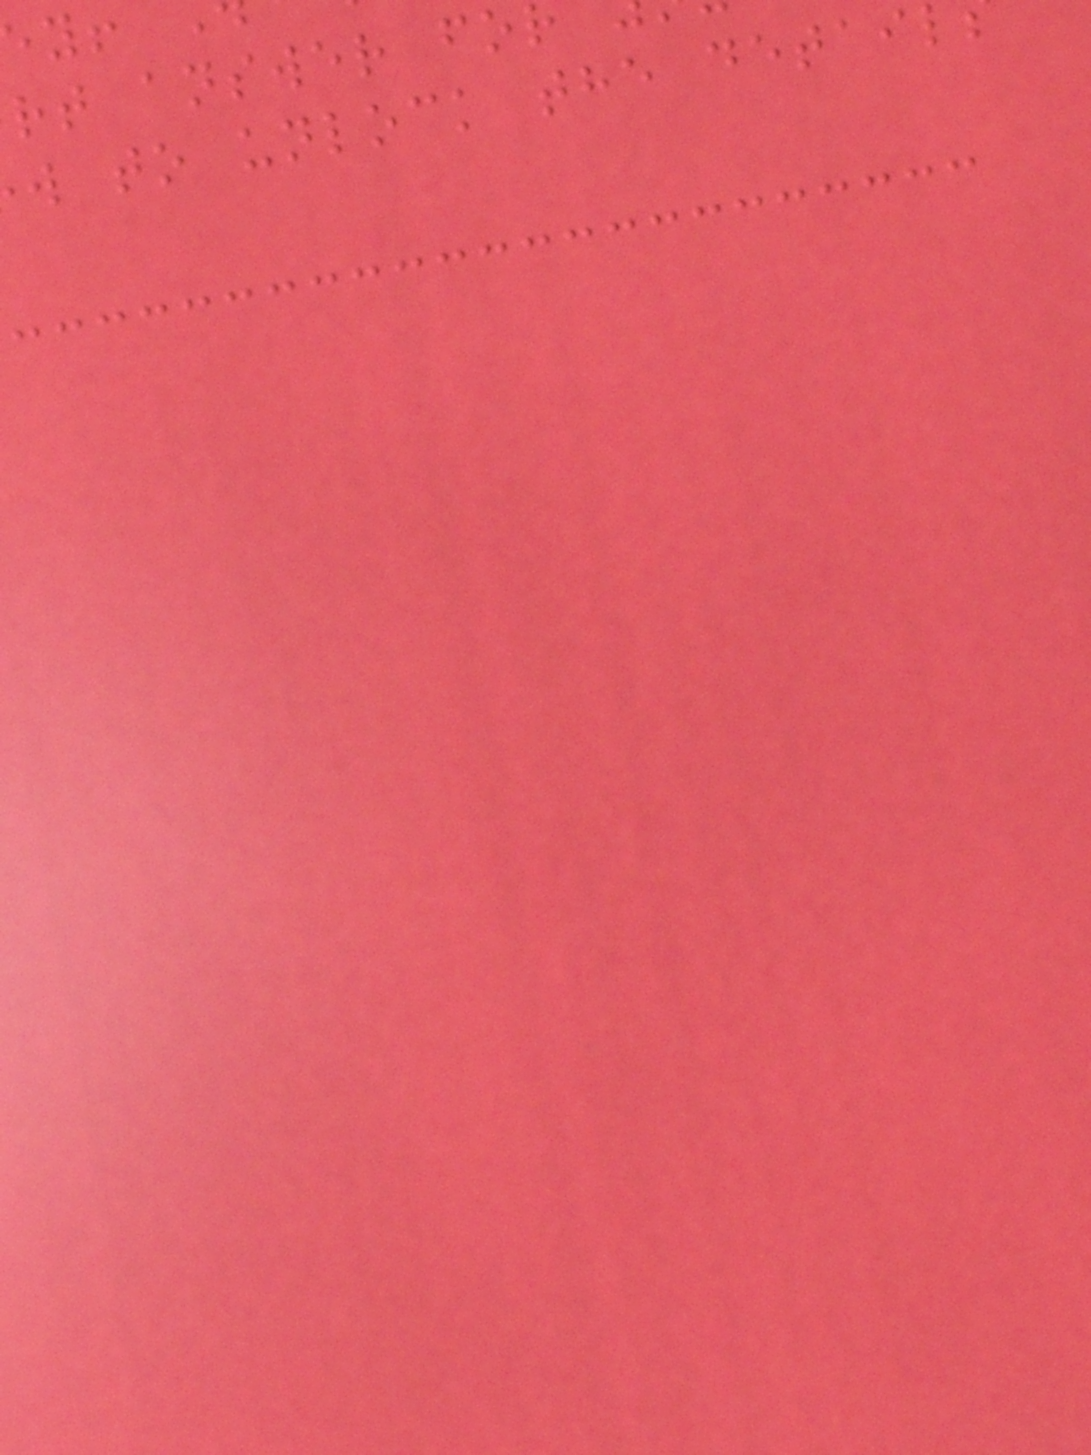rt answer fo
w to unlock the detai
